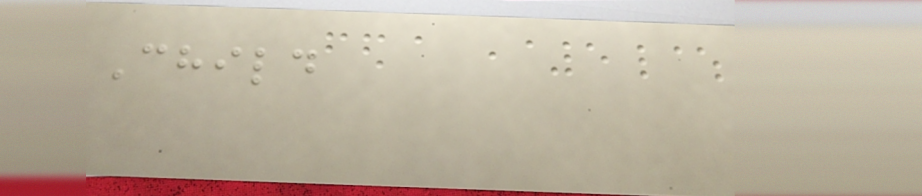Child
